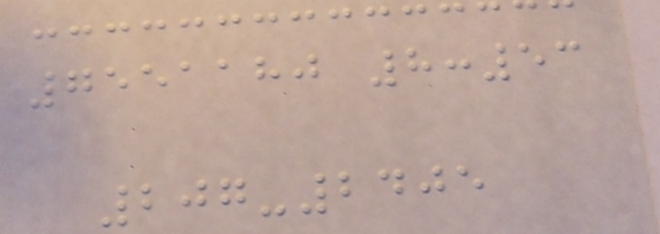7551180 8:53
207-2405
